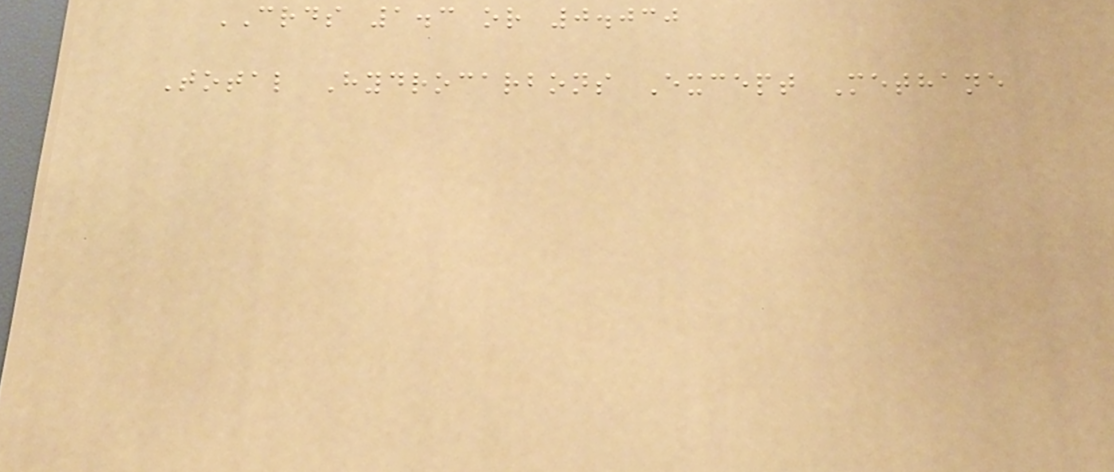CRDS 1.3 or 0.030
Total Hydrocarbons Except Methane
